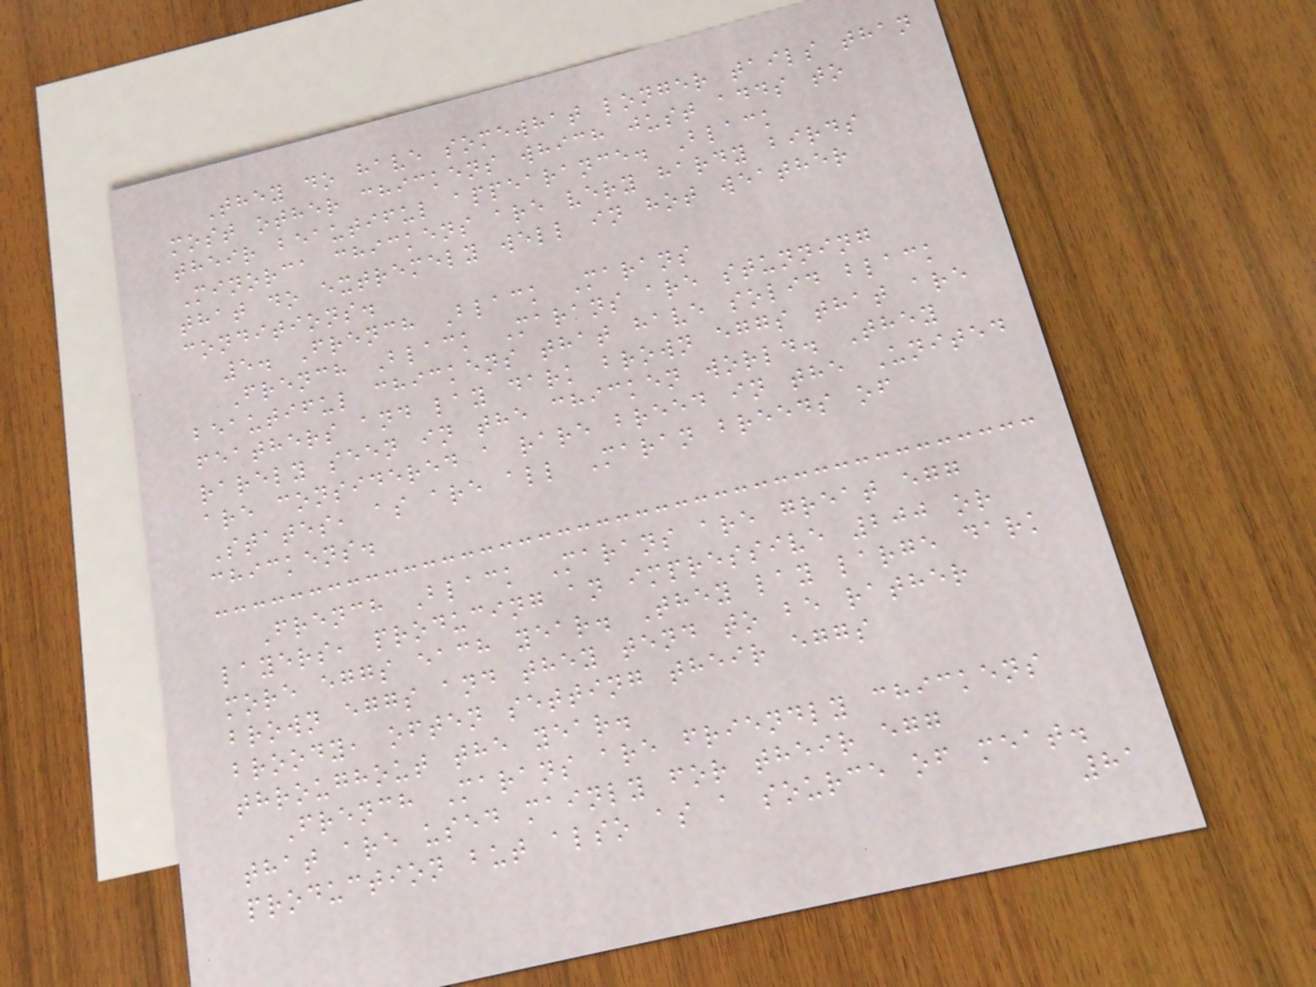They do have somewhat longer tails than
most other chickens which just adds to
their beautiful appearance. Black
Minorca chickens are very hardy birds
that do extremely well in hot weather
conditions.
5. French Black Marans
French Black Marans are stunning
beautiful chickens that have solid black
feathers and lay dark brown eggs that are
rarely seen in the chicken world. They
are considered a rare breed in the United
States, as are all Maran breeds of
chickens.
French Black Marans are great egg
layers, producing an impressive 200 or
more eggs each year. They lay large dark
brown eggs and they tend to be rather
broody, often setting their eggs
throughout the year.
French Marans are friendly chickens
that are used mainly for their egg
production but also as a source of meat.
81
